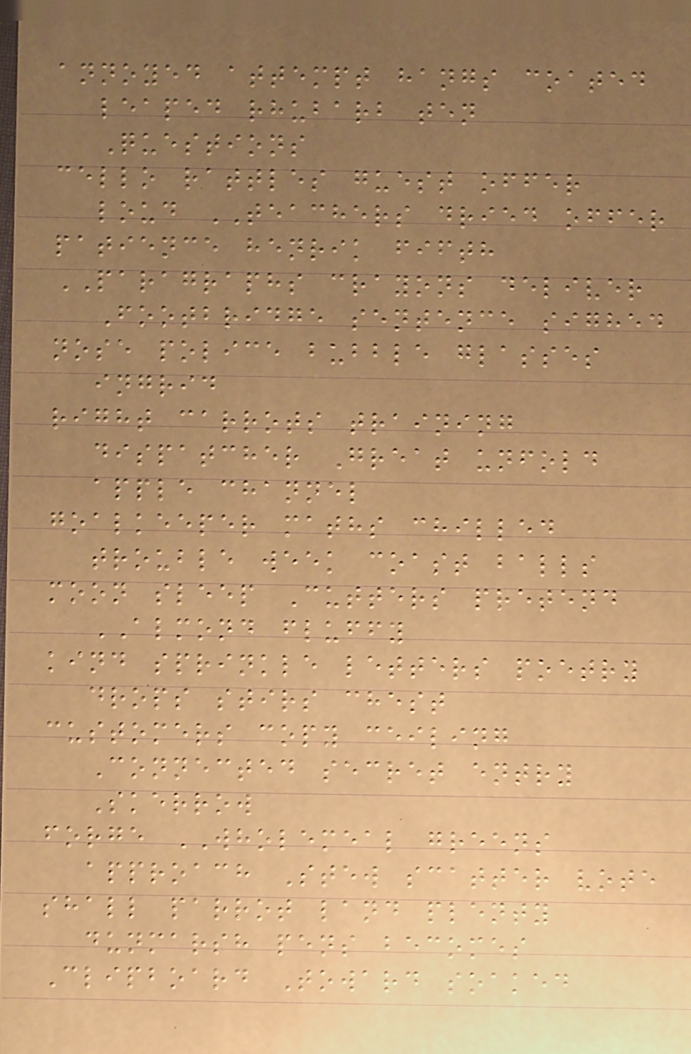annoyed attempt hangs coated
leaped rhubarb ten
Questions
cello rattles guest offer
loud TEACHERS dried offer
patience henrik fifth
PARAGRAPHS crayons deliver
Footbridge sentence sighed
nose police bubble glasses
ingrid
right carrots training
dispatcher Great unfold
apple channel
goalkeeper maths chilled
trouble week coast balls
moon sleep Cutters pretend
ALMOND fluffy
kind sprinkle letters poetry
drops stirs chest
customers copy ceiling
Connected secret entry
Skerrow
forge WHOLEMEAL greens
approach Stew scatter vote
shall parrot land plenty
dunmarsh pens becomes
Clipboard Toward soaked
